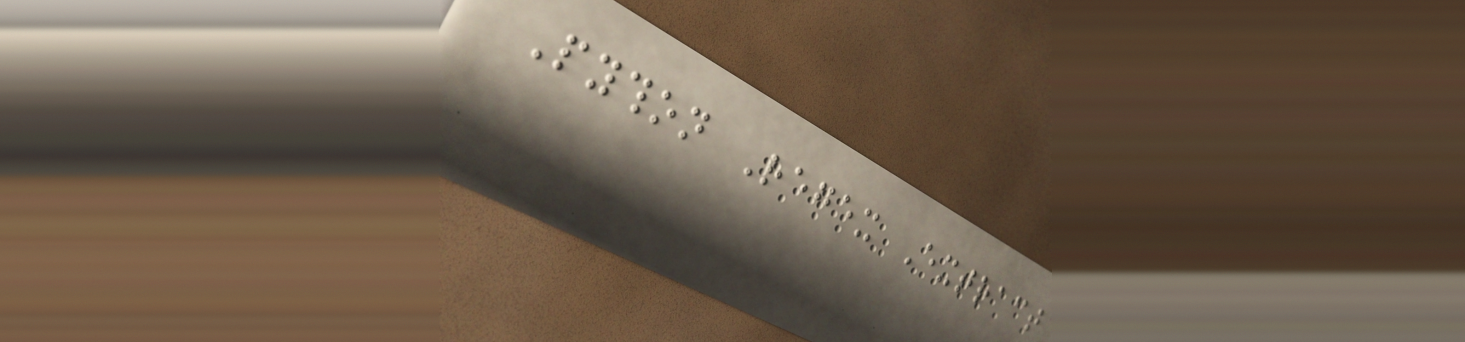Python Regex Extract
